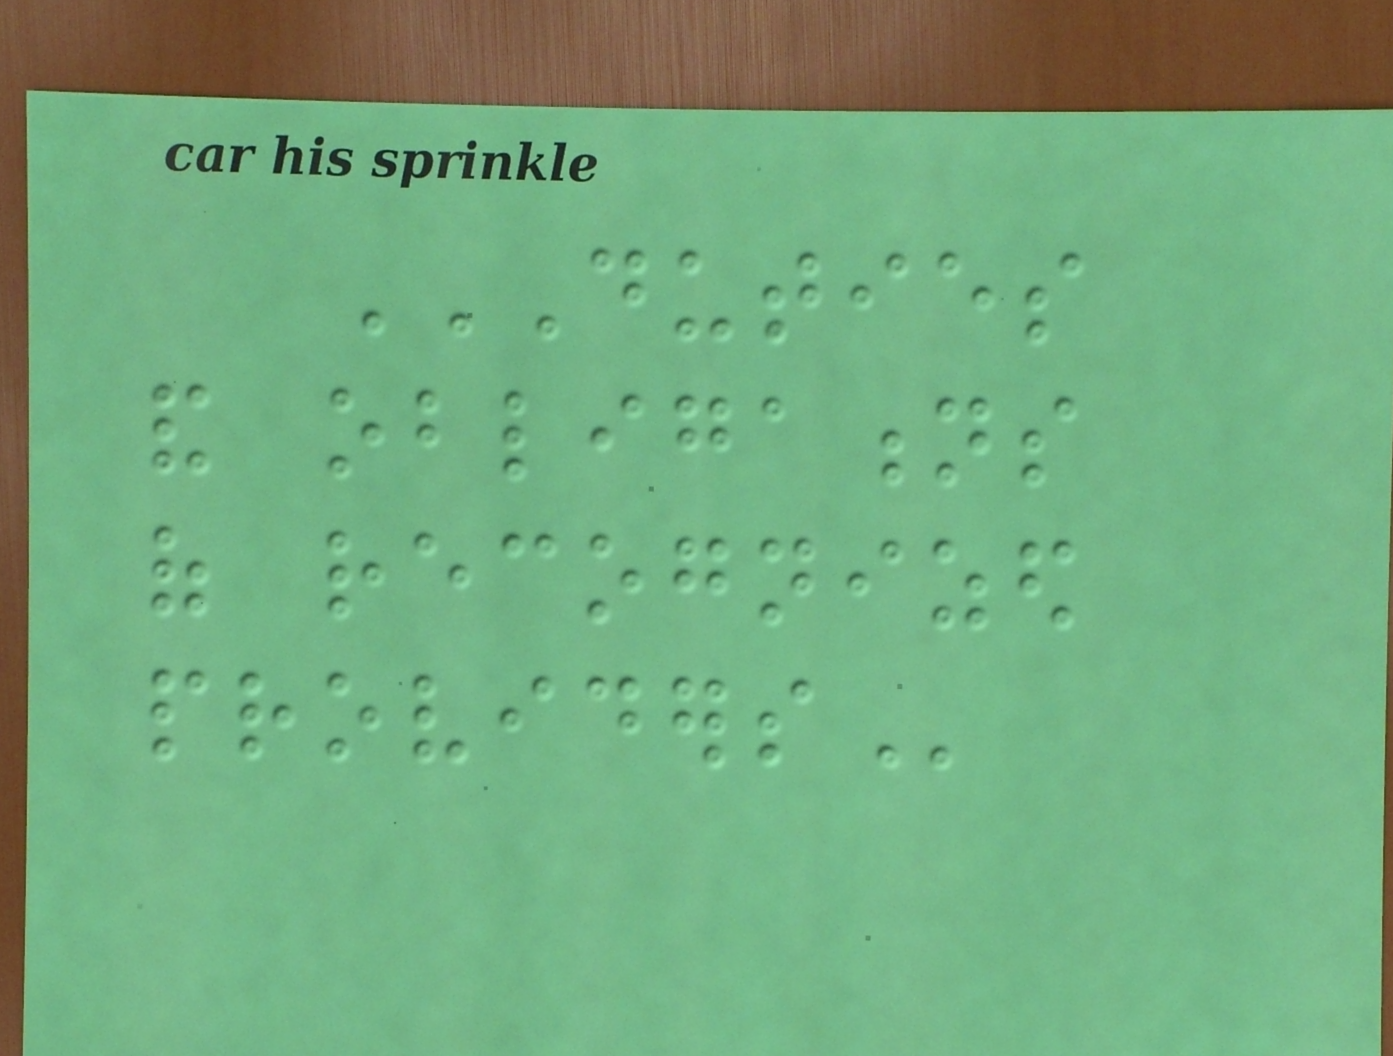DUTIES
AND OBLIGATIONS
OF RECOGNIZED
PROVIDERS
